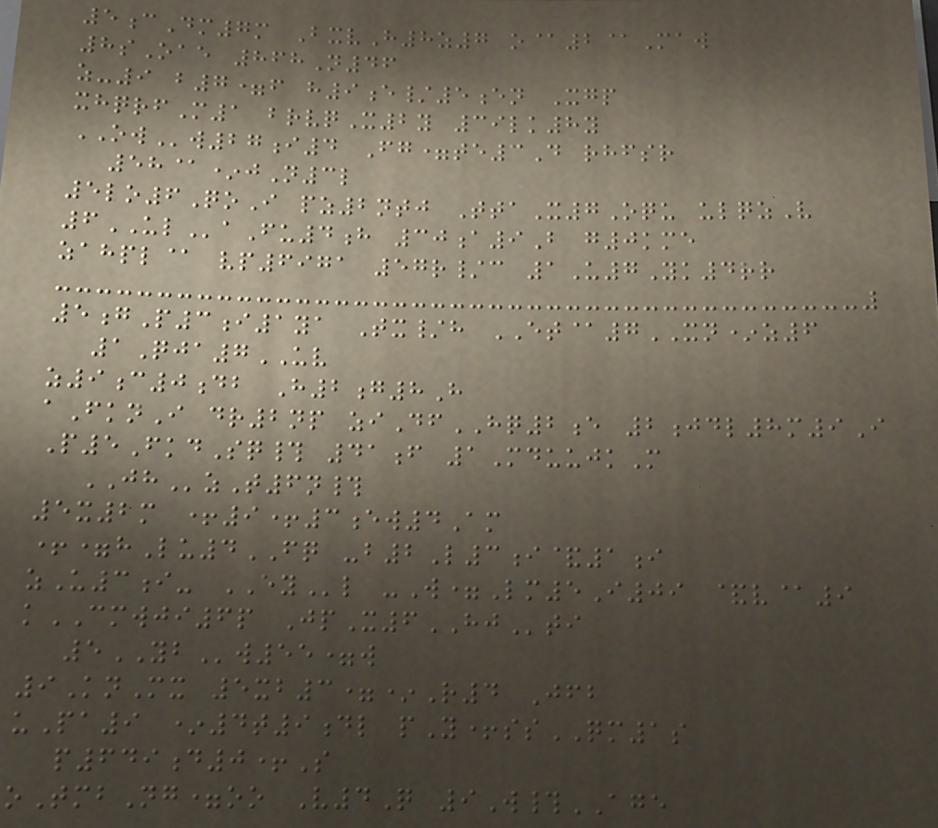5cDm7m BxvH8z7 o@2@Maw
8sOae 868N46
z-9 b7=f h9e/5en Xgp
xhqrfM1 brvqX2y 39lk8y
OWw27i4 Fg=te3D rhfsr
58@*jN3l
5lo6QoI pz2ntj TtaX7Oqu ulqzV
6ULaFu4h 30a9B g0kme
zahpl@ vp6971 57r/c 1U7Yk4rr
5gP3i1ya Tx/h ET@7XN*z6
1Qja7UV
z9c0db H2g8H
aFknI dr2np ziDfHQ2e 2jdl8m9I
P5FkdSq# 41f 1MduujkM
JHzT6n#
5x2m +9+3ew4Am
+=hLu4FQ -b2L3i&1i
zU3i- EYl -W=Lm5I09 &v@9
kCMWJI6p JpX6HJti
5YBw55=w
9KnMx 5xb3=*R4 Jfb
uPa9 *4t9dl pY+ssQM1s
p649d0+S
oTmbNg=oo V4Q 9W#AGE
